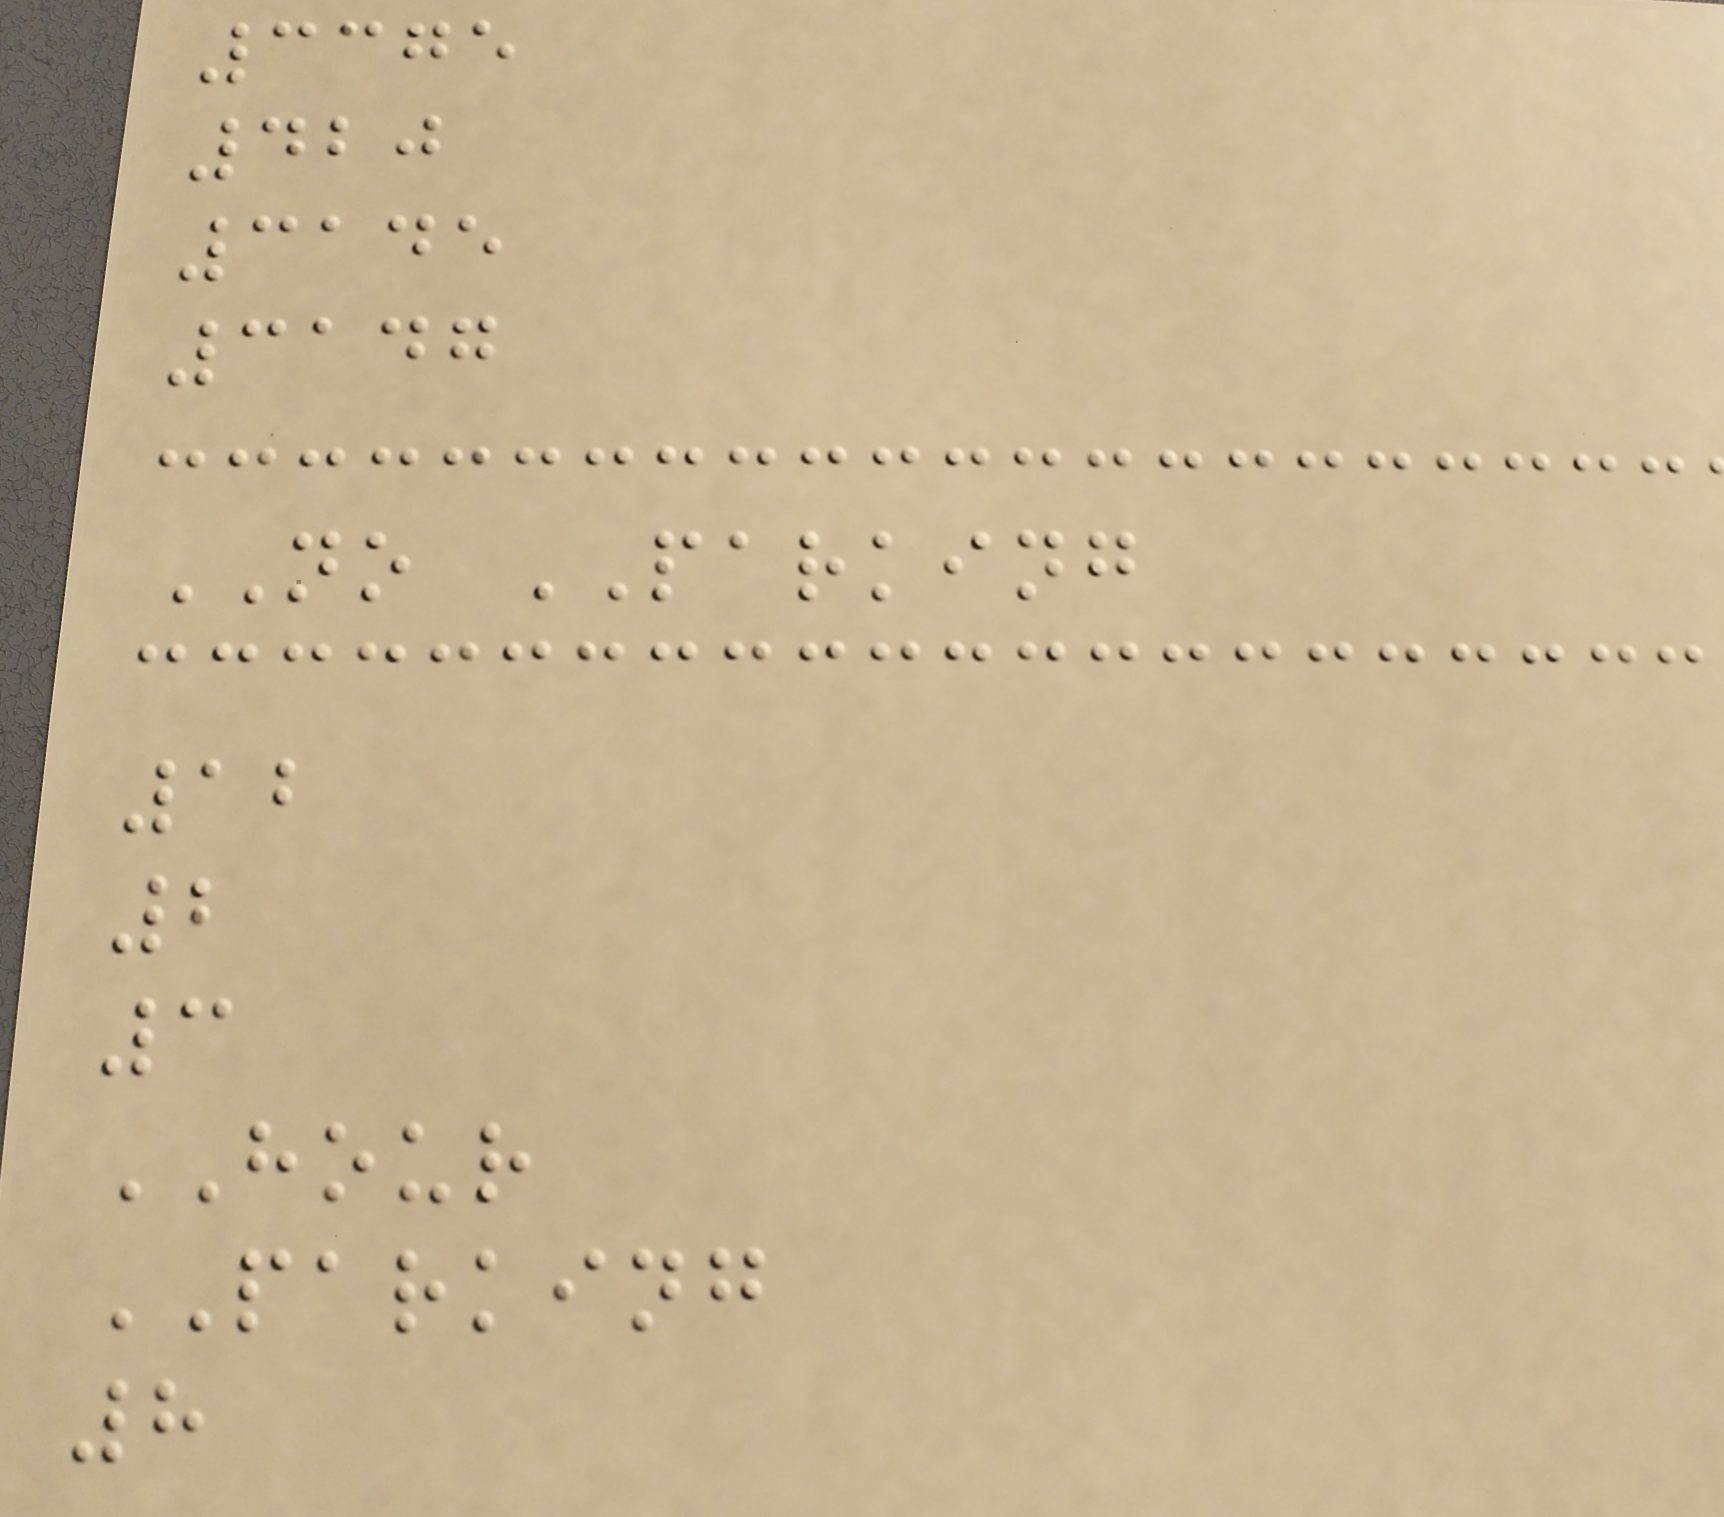3375
420
3145
3147
NO PARKING
12
2
3
HOUR
PARKING
8
